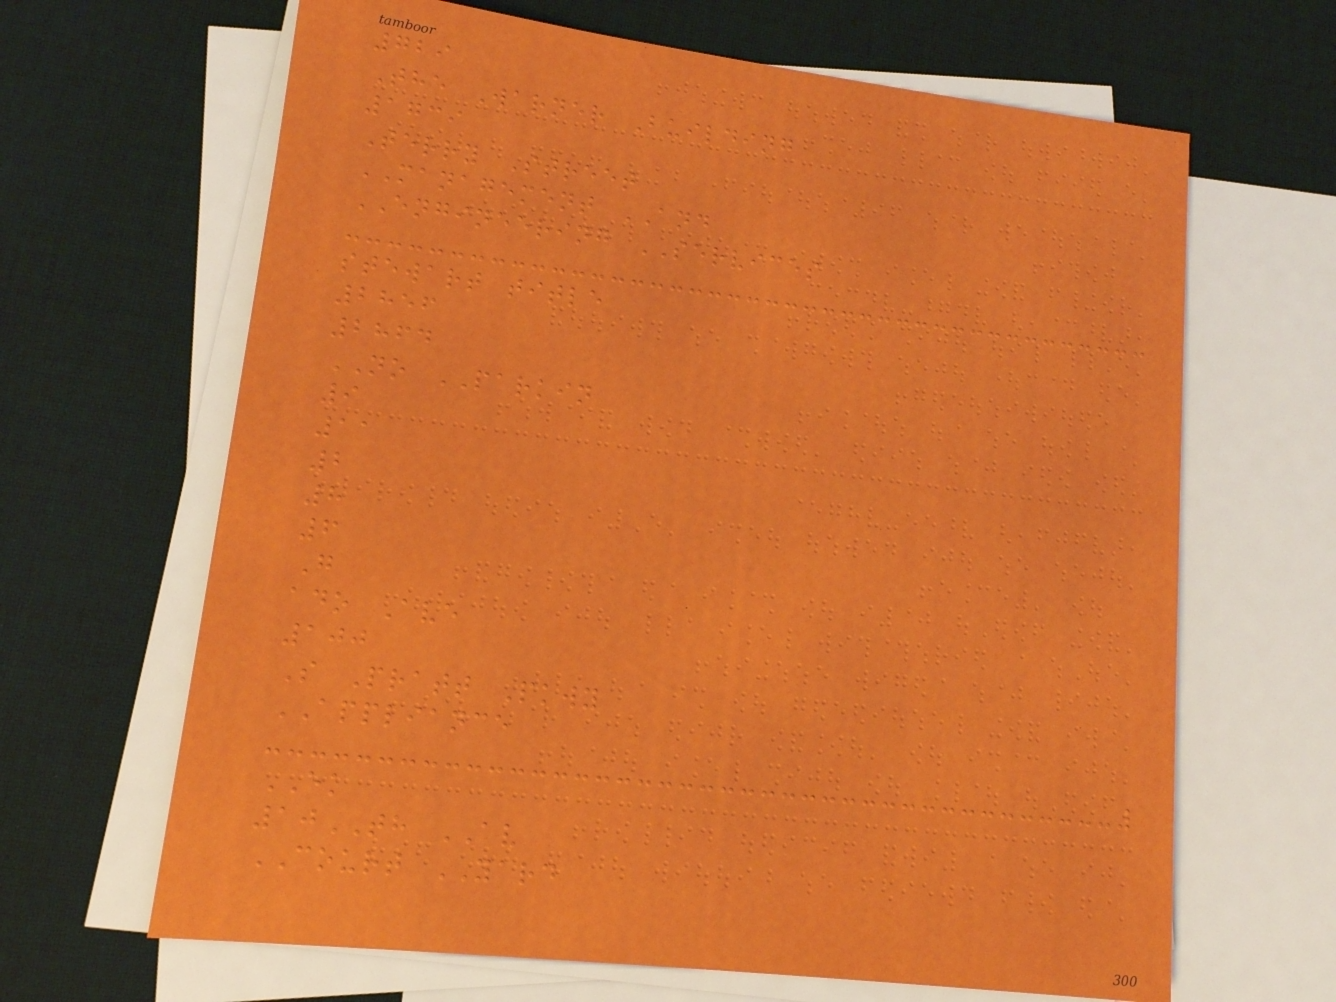729
The Warner Building
1739
Terry Street
MANAGEMENT AND
ENGINEERING SERVICES
stewart title
2856
2864
NO PARKIN
9
11
2
8
6
G
ado Ave
100
S Pratt Pkwy
APPLIANCE
EK
10TH AV
COURT YARD
